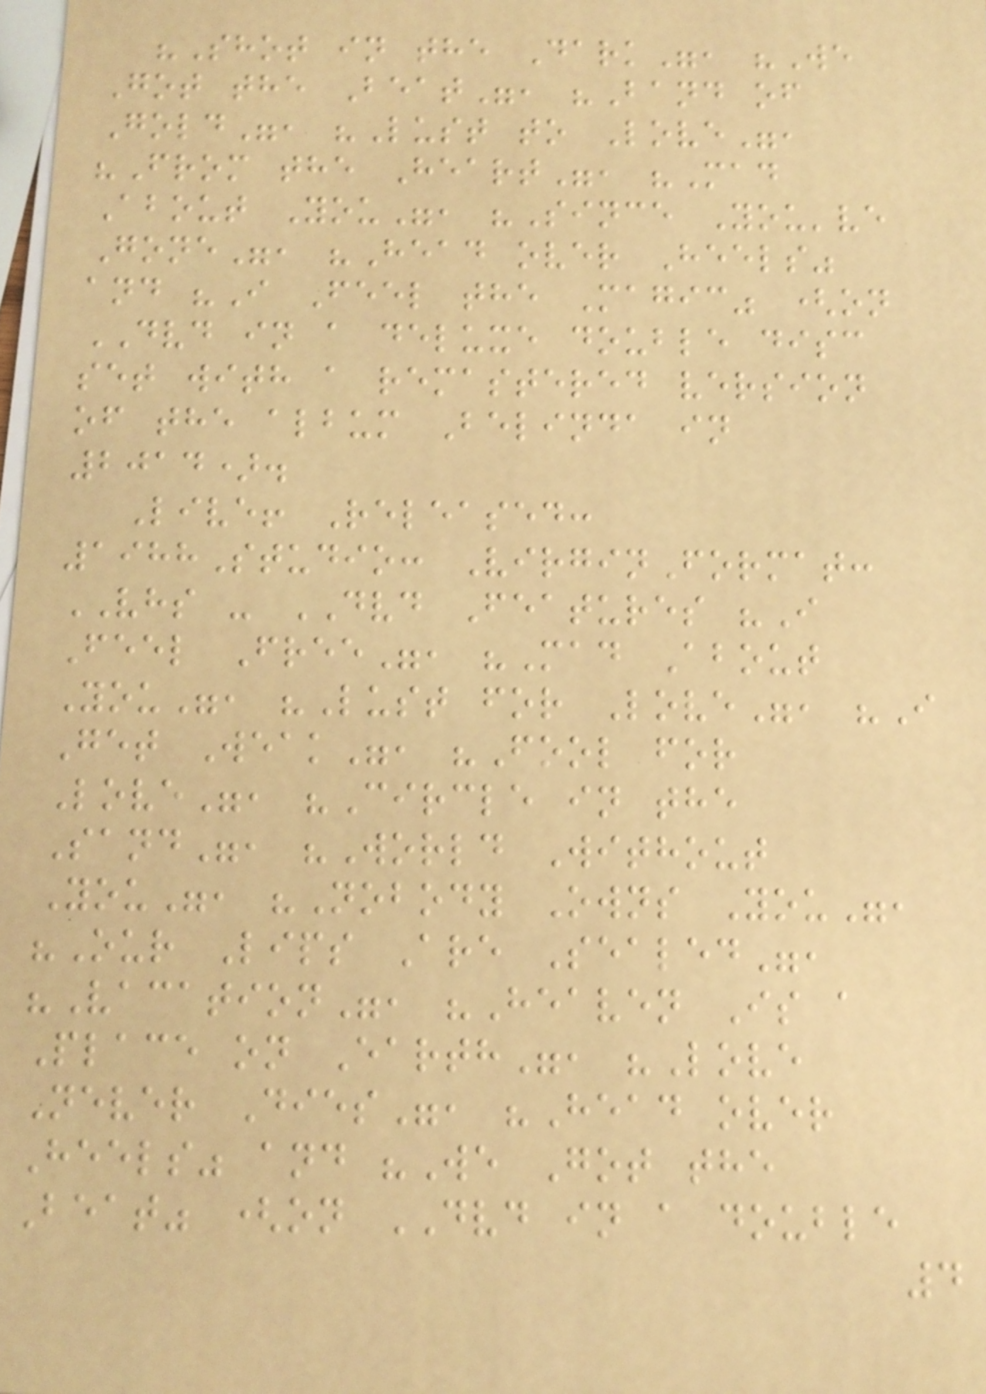"Shot in the Dark", "We
Got the Beat", "Band of
Gold", "Lust to Love",
"From the Heart", "Mad
About You", "Since You've
Gone", "Head over Heels"
and "I Feel the Magic" (on
DVD in a deluxe double disc
set with a remastered version
of the album Belinda in
2014).
Live! Released:
1988Studio: VirginFormat:
VHS - DVD Features "I
Feel Free", "Mad About
You", "Lust for Love", "I
Get Weak", "Fool for
Love", "Circle in the
Sand", "World Without
You", "Nobody Owns You",
"Our Lips Are Sealed",
"Vacation", "Heaven Is a
Place on Earth", "Love
Never Dies", "Head over
Heels" and "We Got the
Beat" (on DVD in a double
4
